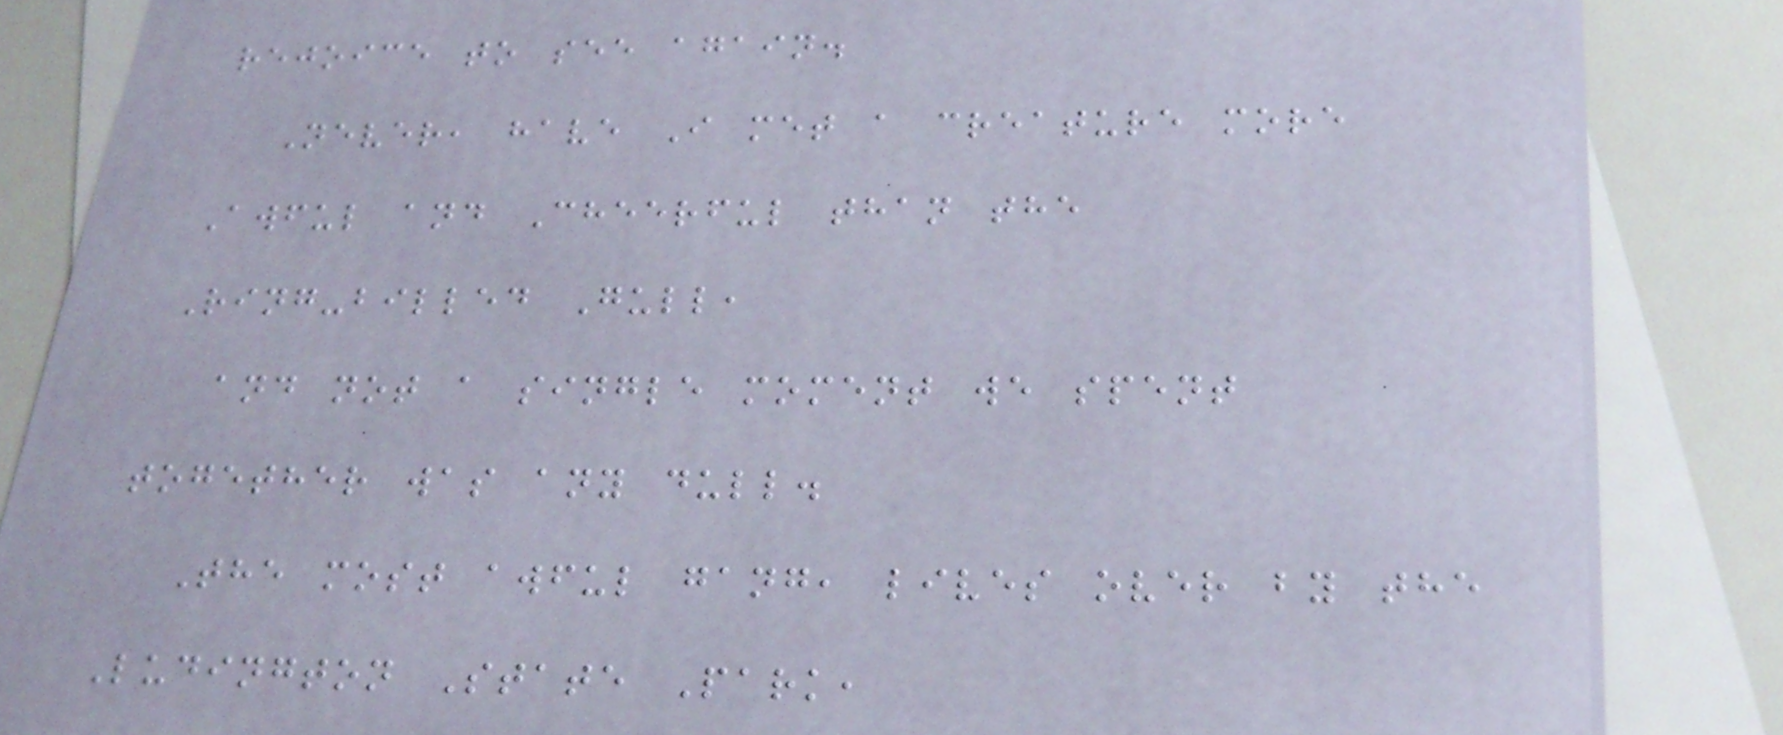rejoice to see again.
Never, have I met a creature more
Awful and Cheerful than the
Ring-billed Gull,
and not a single moment we spent
together was any dull.
The most awful gang, lives over by the
Ludington State Park,
